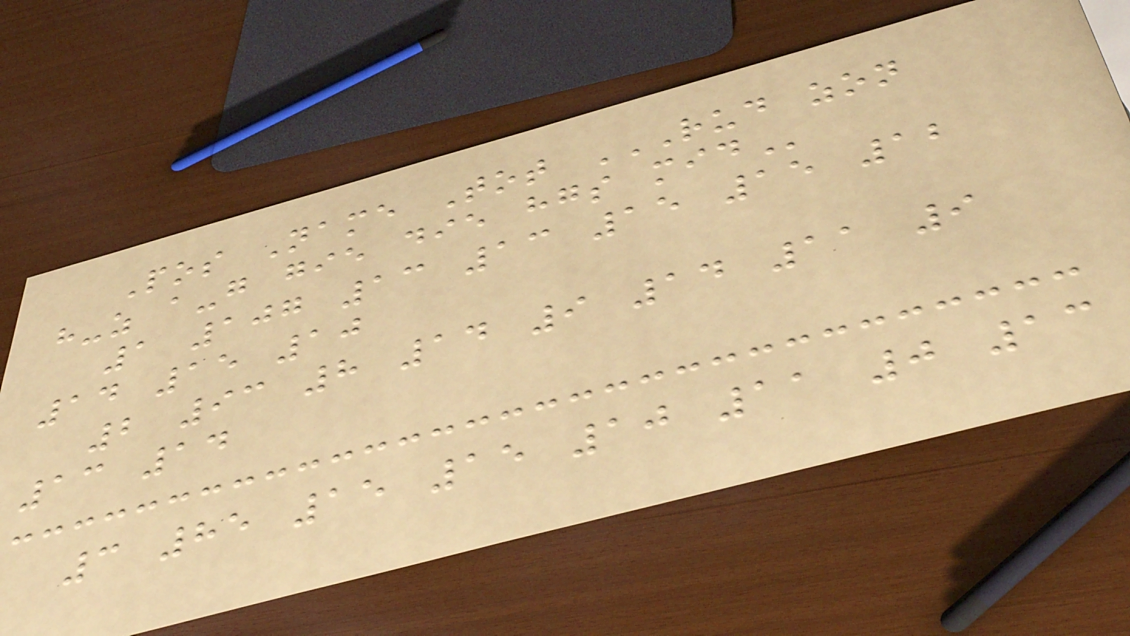Pos Name Tot RUD ZON
H-Z A-G GIE DIE HGS MID
1 107 13 13 15 15 12
14 15 10
2 93 8 14 9 14 11 9
13 14
3 85 15 15 10 11 0 13
